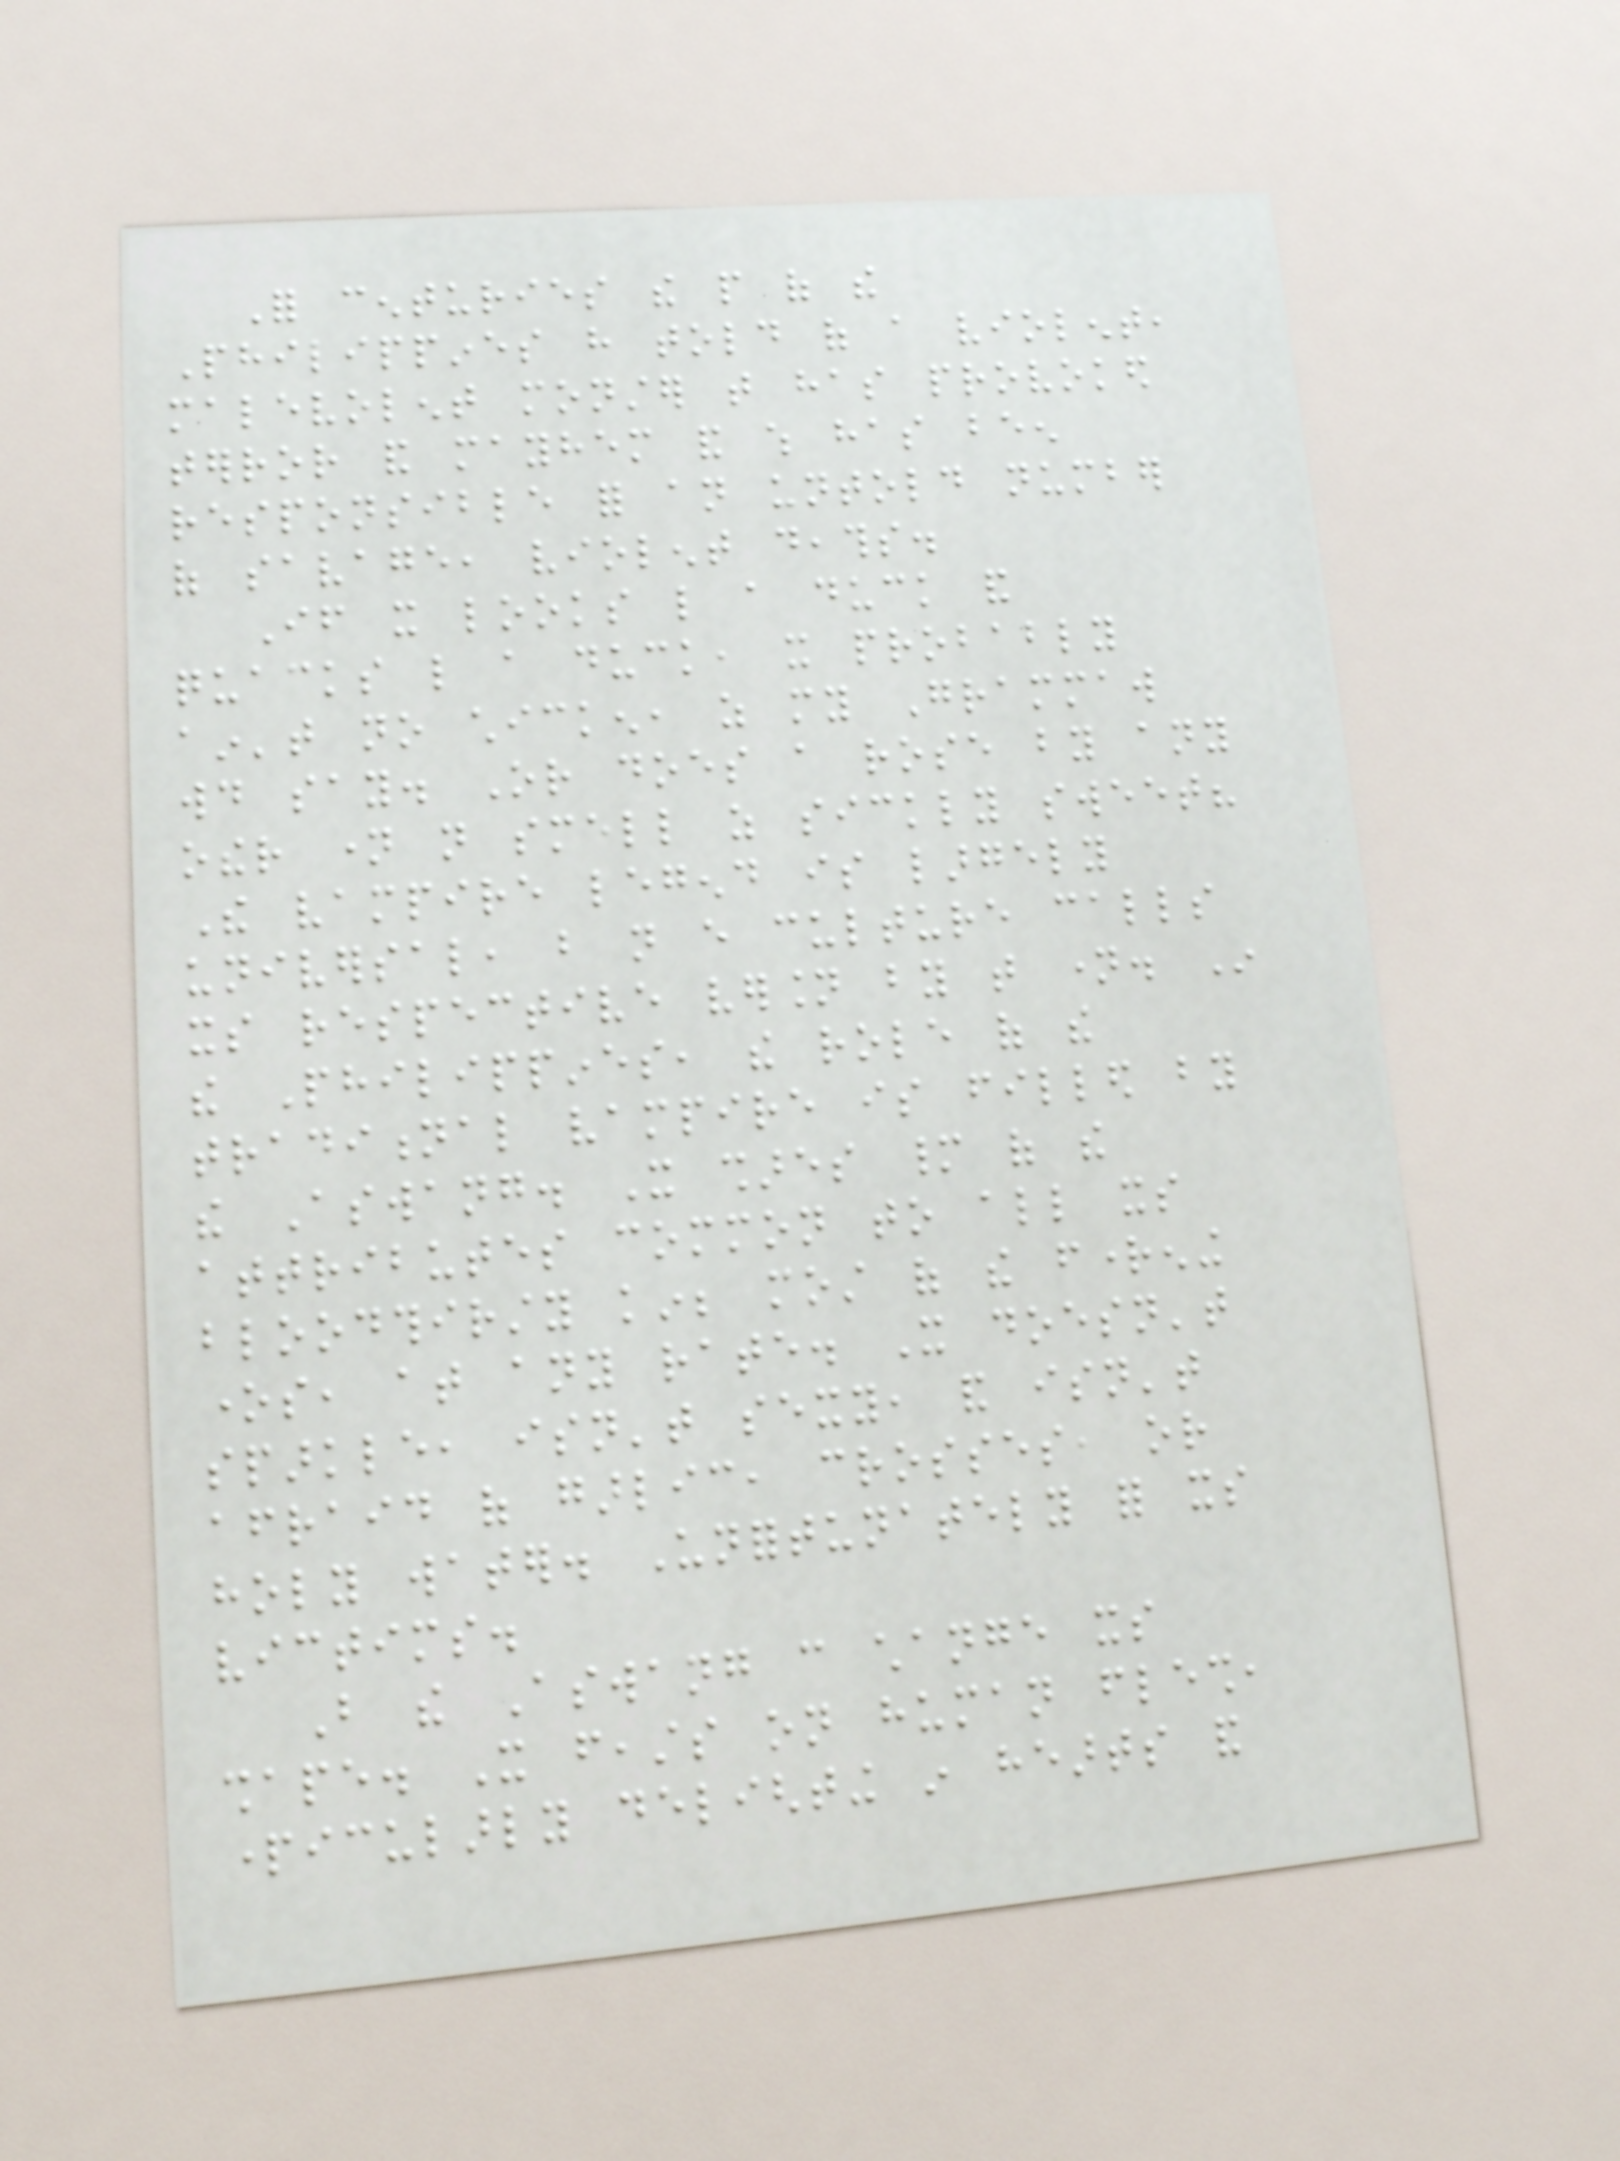For centuries the people of the
Philippines have told of a violent,
malevolent monster that has provoked
terror and mayhem and which has been
responsible for an untold number
of savage, violent deaths.
If it looks like a duck and
quacks like a duck, it probably
ain't no chicken, as my Grammaw
would say. Or does a rose by any
other name not smell as sickly sweet?
The vampire legend is largely
universal, but not every culture calls
its respective version by that name. In
the Philippines, the role of the
traditional vampire is filled by
the Aswang. It shares many of the
attributes common to all its
bloodthirsty kin; most of the frightening
ones, at any rate. It doesn't
sparkle, isn't sexy, and isn't
afraid of garlic, crosses, or
holy water. Unfortunately for its
victims.
But the Aswang can change its
shape. It feasts on human flesh,
particularly delighting in hearts and
